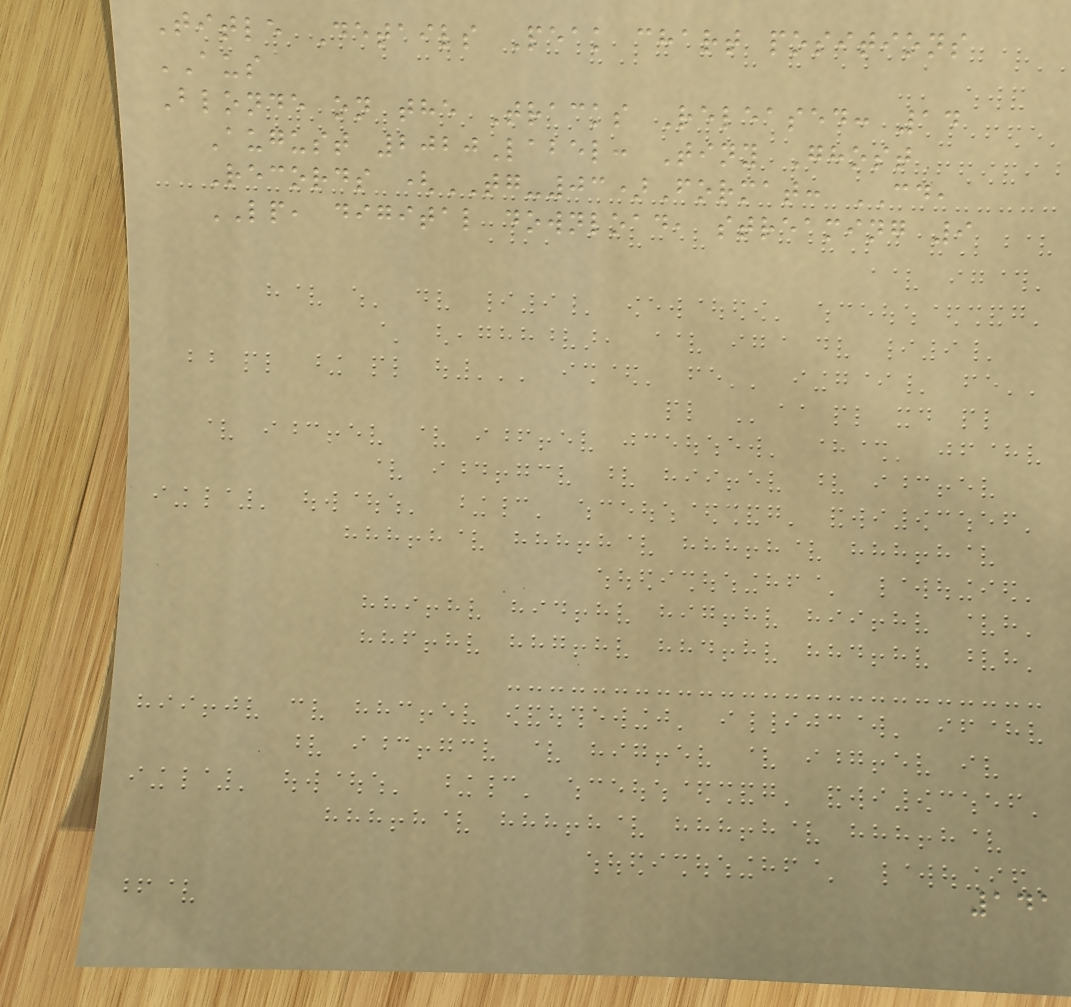Title Details Peak chart positions
AUS
Blonde on the Tracks Released: 14
August 2020Label: Tiny Ghost
Records (TG-03)Format: CD,
LP, digital download, streaming 9
141
